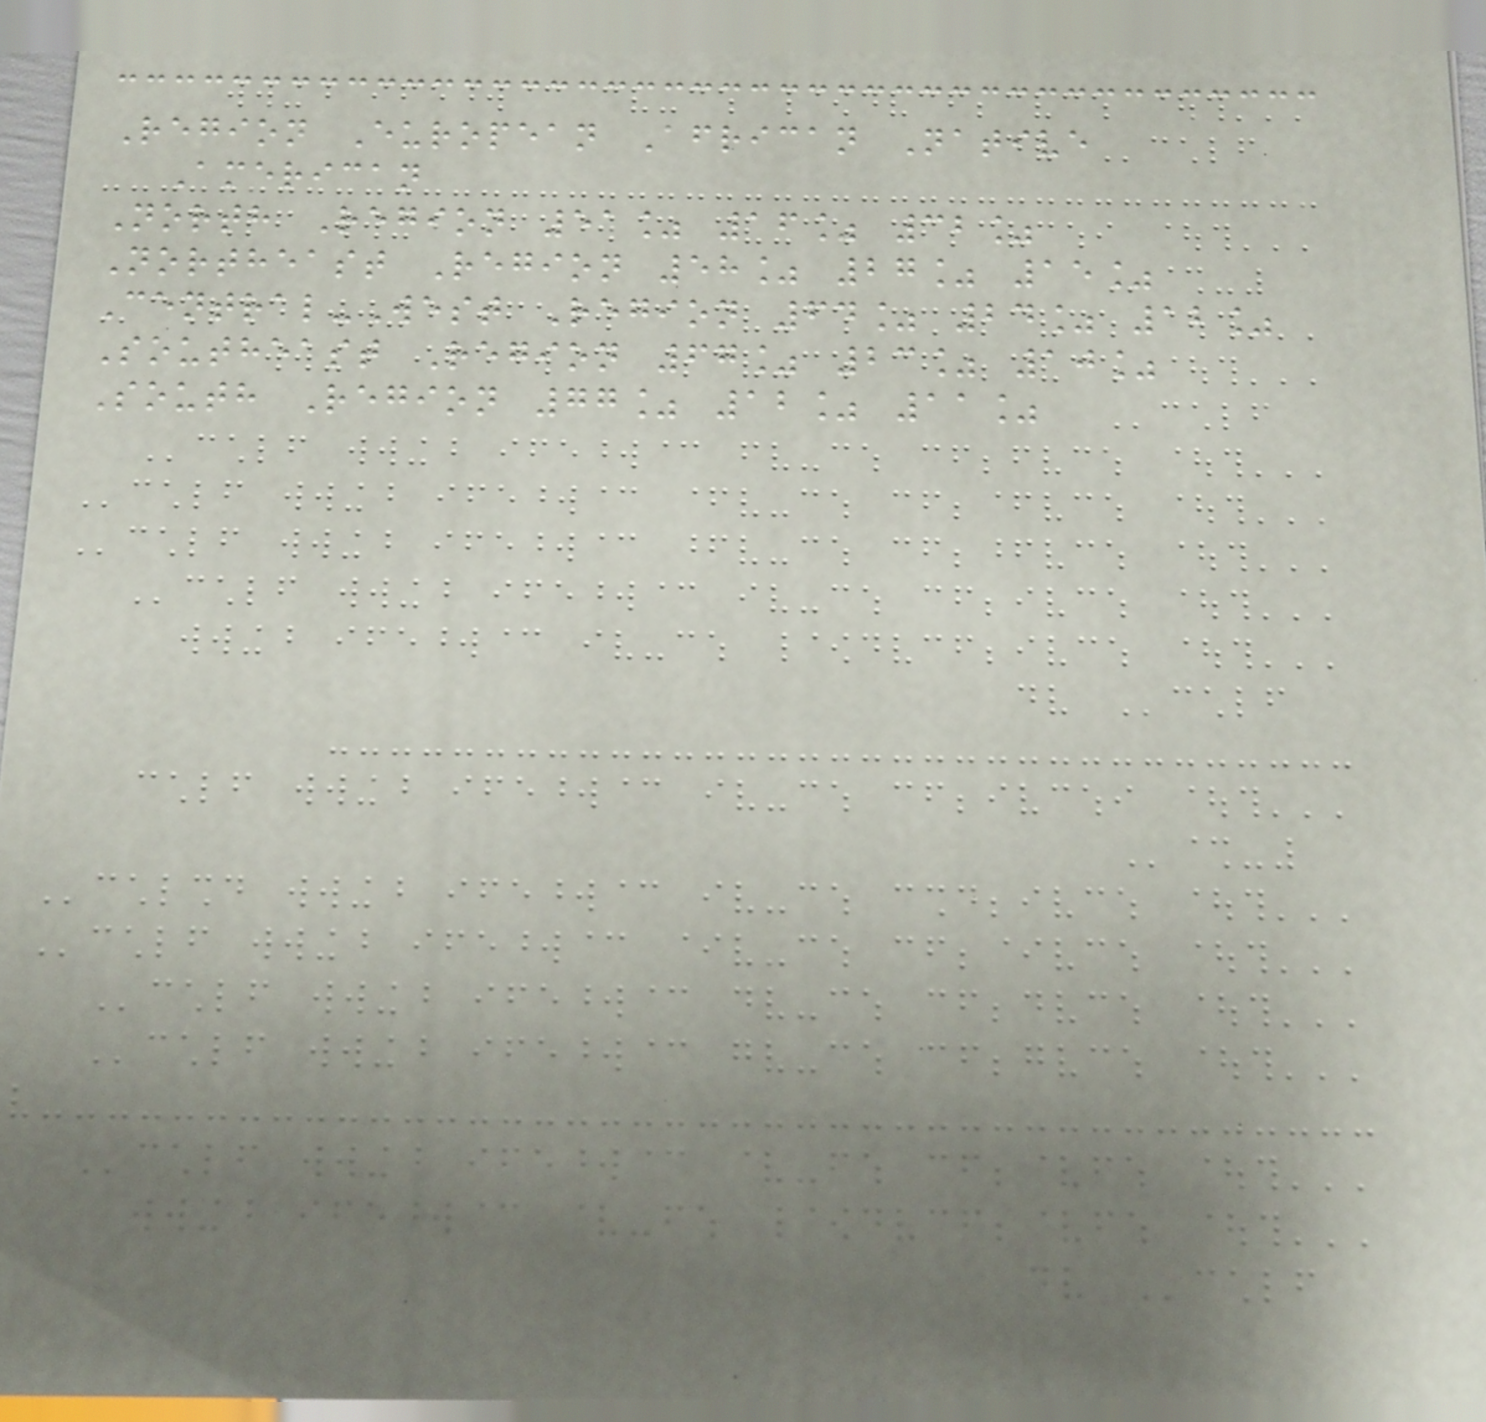Region European African Native
American
North Region 51% 16% 32%
Northeast Region 58% 27% 15%
Central-West Region 64% 24% 12%
Southeast Region 67% 23% 10%
South Region 77% 12% 11%
